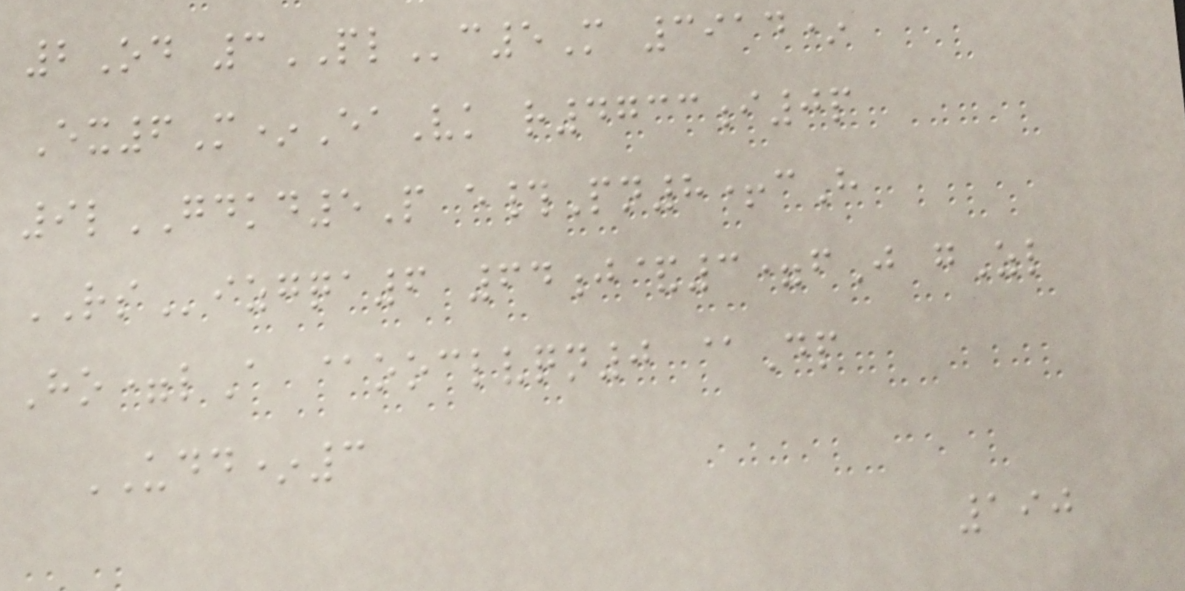2Od 3PLc5M 3914*
Ex6M*EaVk r4733i0p
9lGDKD5P e#Pn8+cH
RSizgqa6 64j&3=fJ gZl
Ho=lA @ooclvqn0 @Dp
UDD*3
190
